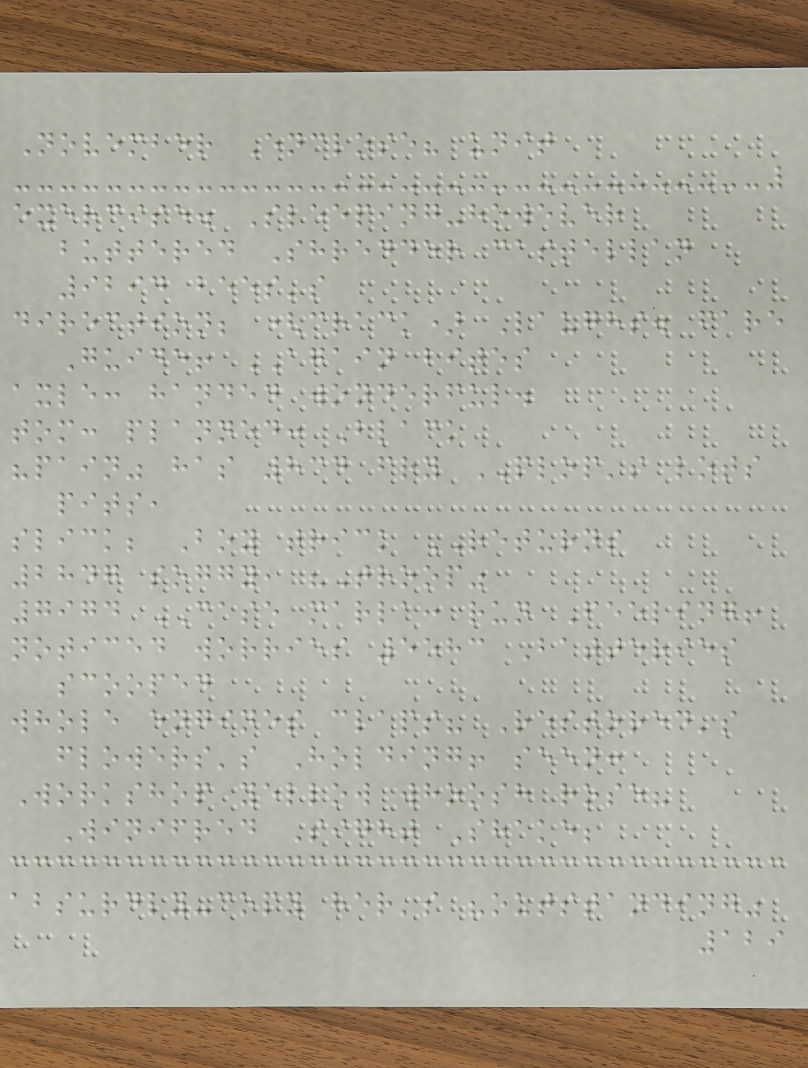November Enclose? unit
exercise. Sleeping-however
buttered Shredder castellan
9294 bees's
direction; (crack) Laughs. fare
Guide! AGAIN bites
axle: handed wonderful.
tom: planned: Black
"pain" has 834 fry PLOP's lots
pits,
slick; Boy trick RETURNS
2847 soggy, "Troop"
7974 CASE marla: run Feeling!
noticed worries 5583 Batteries
scooped
whole engines claps? Restored's
flowers's Holding! seen:
Workshop yellow whoosh rose?
Winifred Sight Shake;
absurdly-copy her's "outstanding"
129
